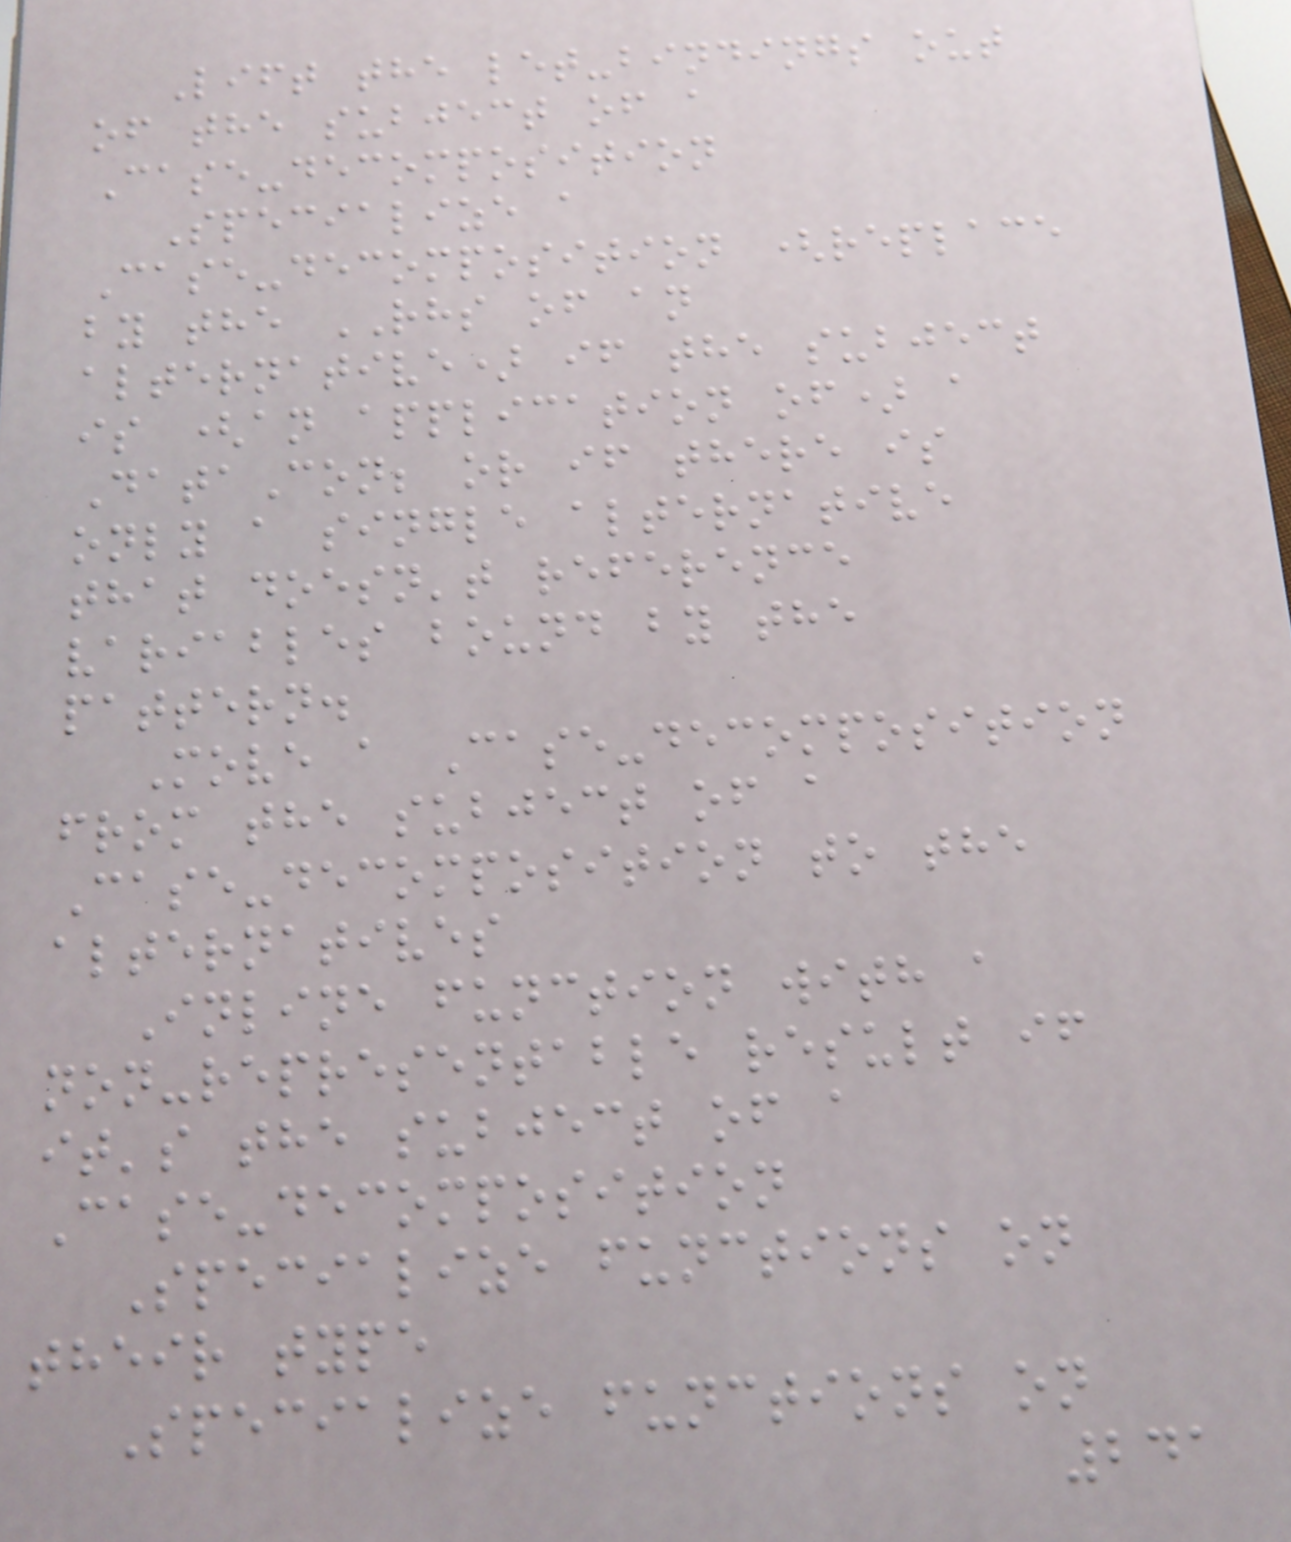Lift the let-bindings out
of the subject of a
Case-decomposition
Specialize a
Case-decomposition (replace
by the RHS of an
alternative) if the subject
is (an application of) a
DataCon; or if there is
only a single alternative
that doesn't reference
variables bound by the
pattern.
Move a Case-decomposition
from the subject of a
Case-decomposition to the
alternatives
Inline function with a
non-representable result if
it's the subject of a
Case-decomposition
Specialize functions on
their type
Specialize functions on
241
